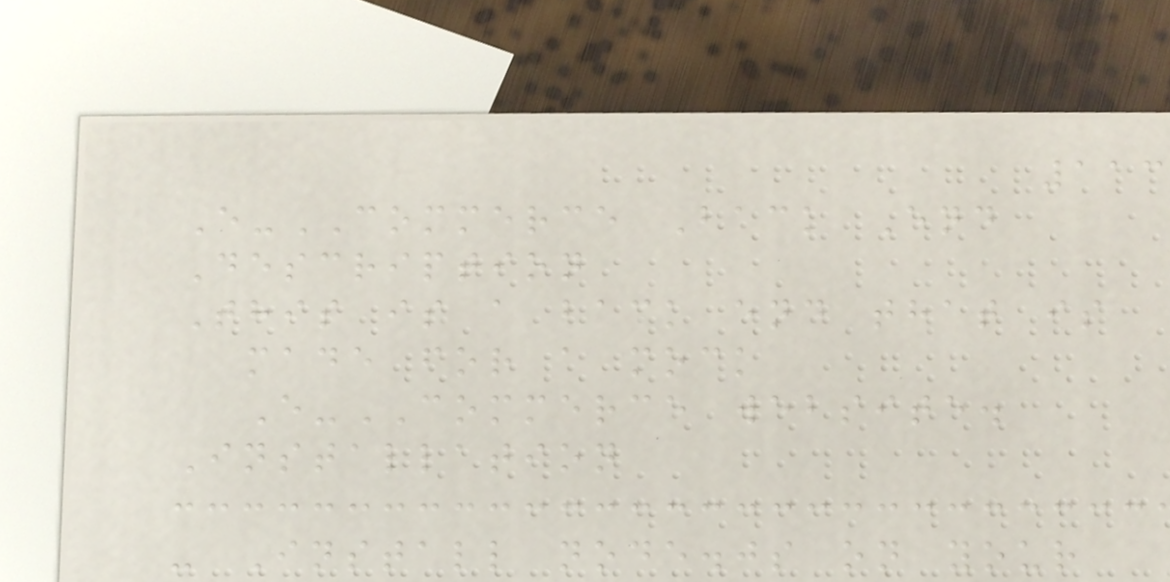113
E-COMMERCE Back End
Description
This is a back end that is
made for a mock
E-COMMERCE website.
Installation
- Install node.js on your
